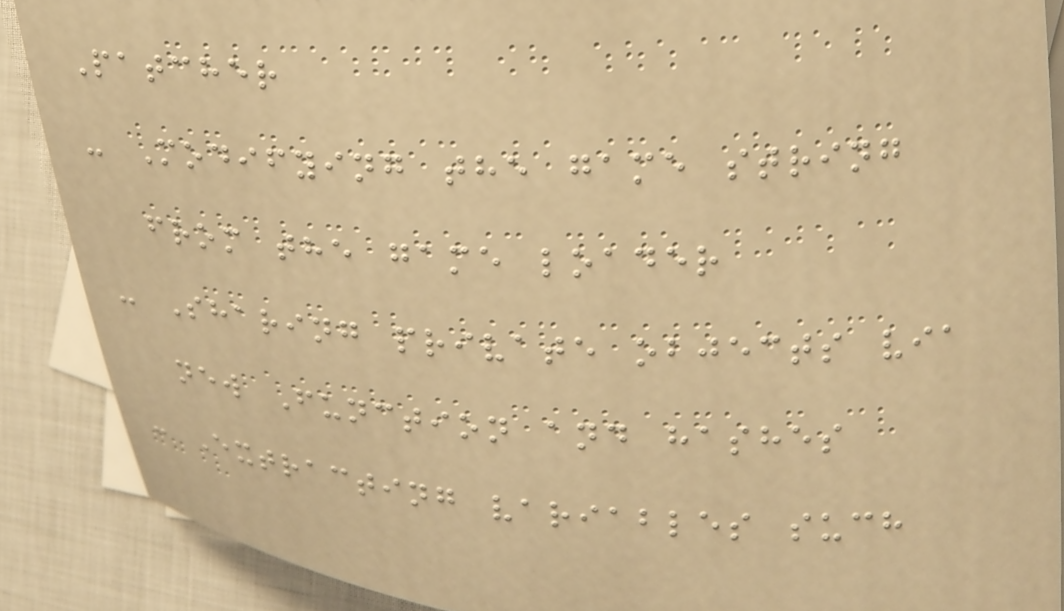Patcher
- Modifying the game string
from the game loader
- Sharing private objects via
new Function and hashes
- Extracting variables such
